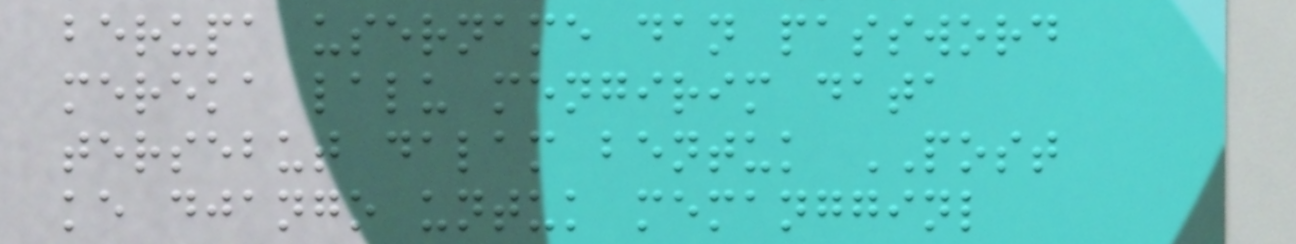berupa username dan password
mereka lalu mengirim data
tersebut dalam bentuk POST
ke django untuk memangginl
